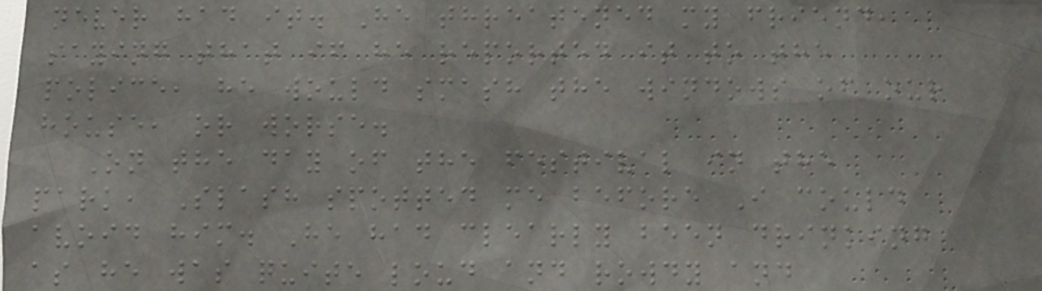never had it. He threatened my friend,
saying that if he reported it to the
police, he would smash the windows of our
house, or worse.
On the day of the festival in the
park, Slash spotted me before I could
avoid him. He had clearly been drinking
as he was quite loud and rowdy and
